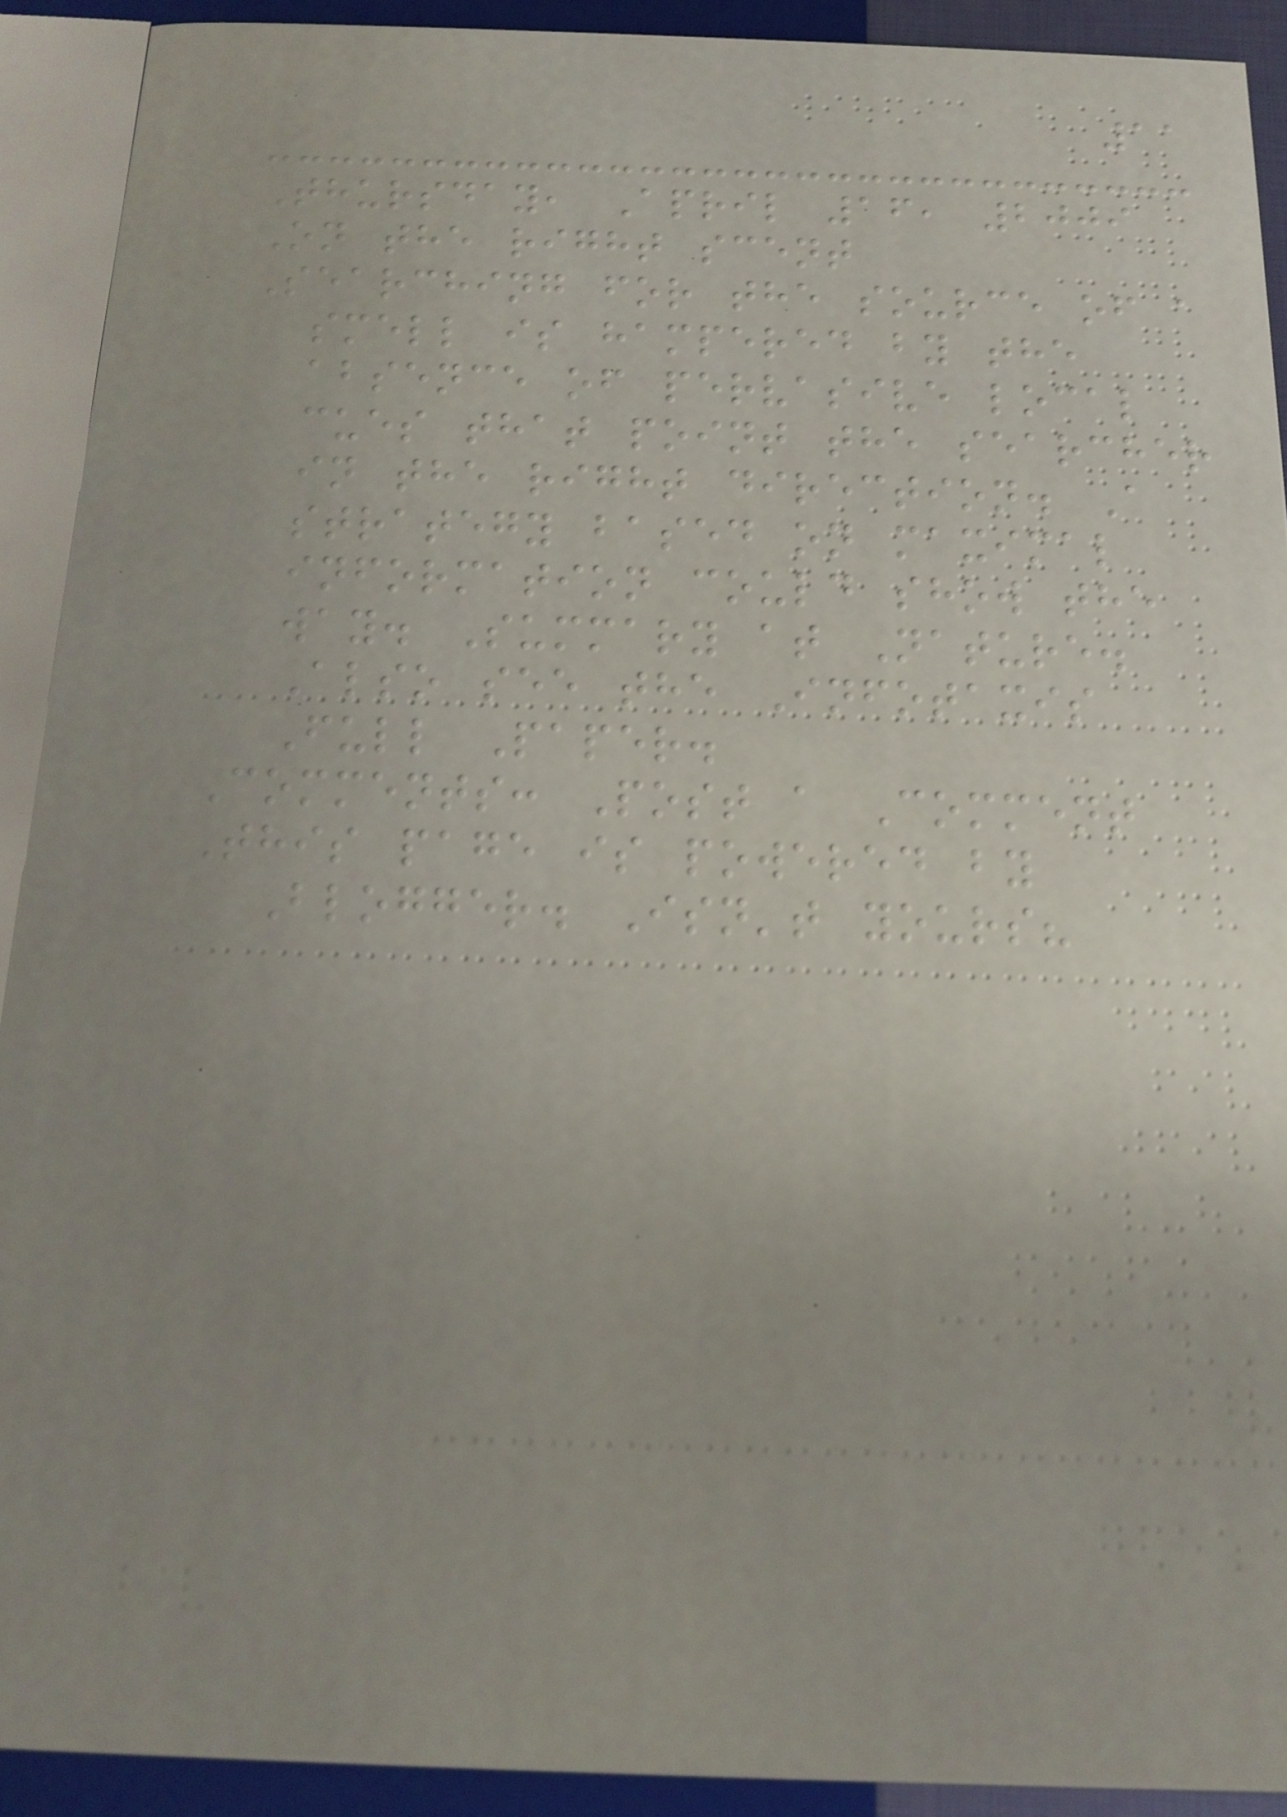11
Thursday, April 16, 2009
On the right scent
Searching for the source of a
smell is hampered by the
absence of pervasive local
cues that point the searcher
in the right direction. A
strategy based on maximal
information could show the
way. Summary at Nature.
Also see the Infotaxis
Full Paper.
Comments: Post a Comment
This page is powered by
Blogger. Isn't yours?
